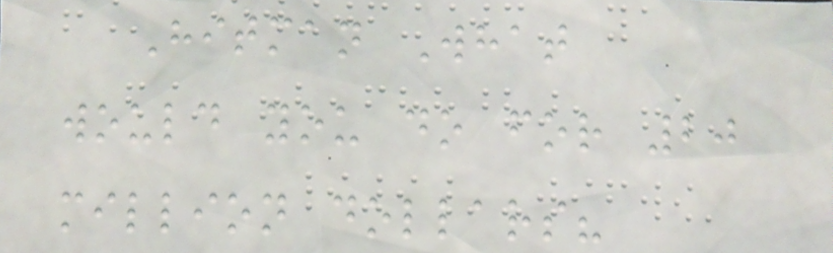Hitman What
would you do for 20
million dollars?
